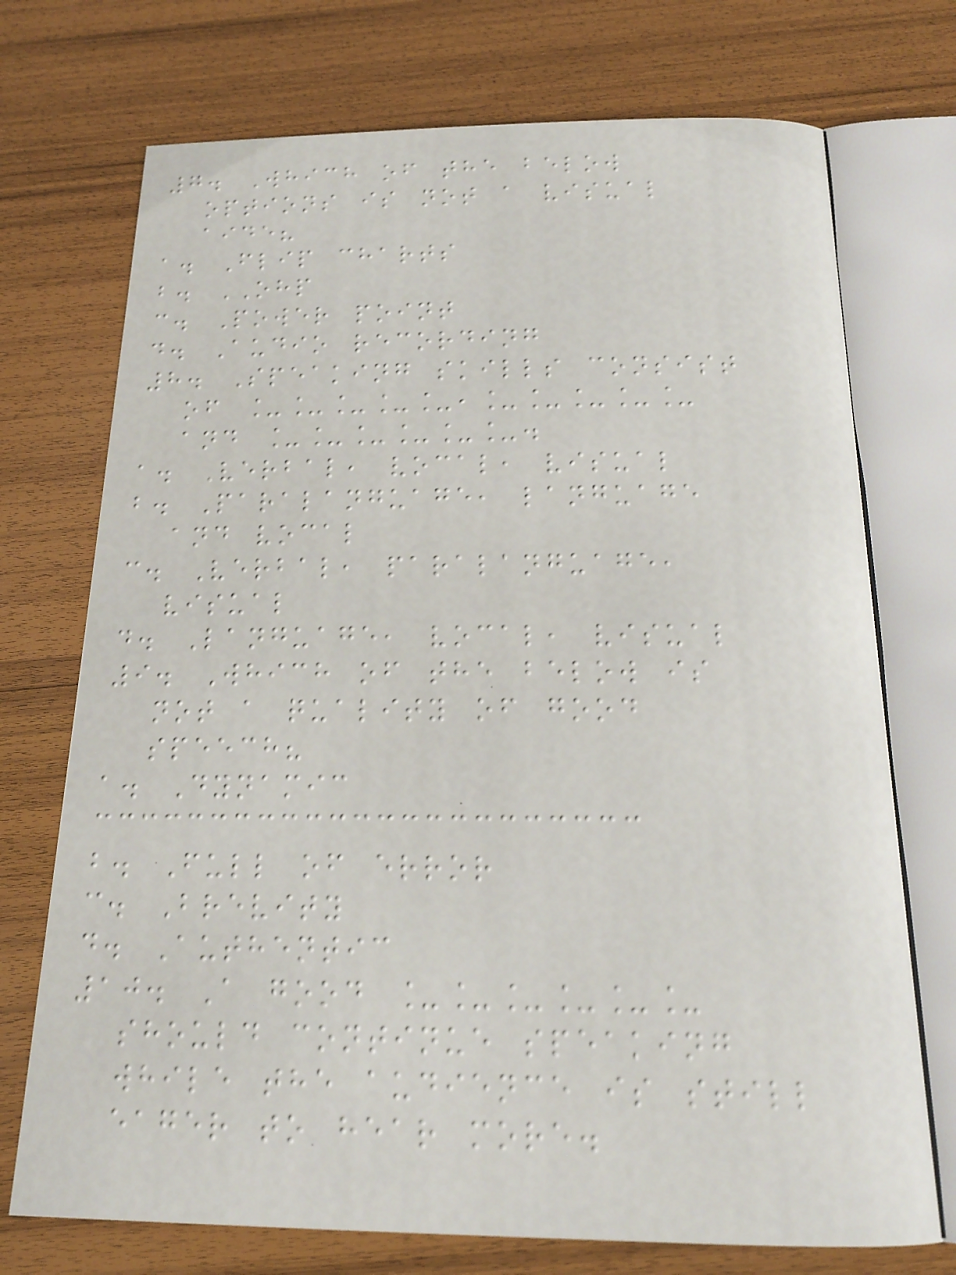7. Which of the below
options is not a visual
aide?
a. Flip charts
b. OHP
c. Power point
d. Audio recording
8. Speaking skills consist
of _____,_____
and ______.
a. Verbal, vocal, visual
b. Paralanguage, language
and vocal
c. Verbal, paralanguage,
visual
d. Language, vocal, visual
9. Which of the below is
not a quality of good
speech?
a. Dynamic
b. Full of error
c. Brevity
d. Authentic
10. A good ______
should continue speaking
while the audience is still
eager to hear more.
